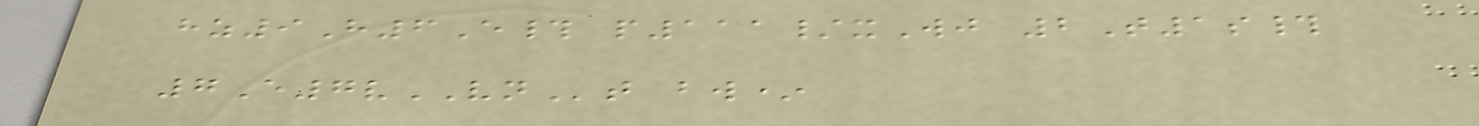hz9H6E# p111/xWj 2T1s#
7E7vVNt bw*
